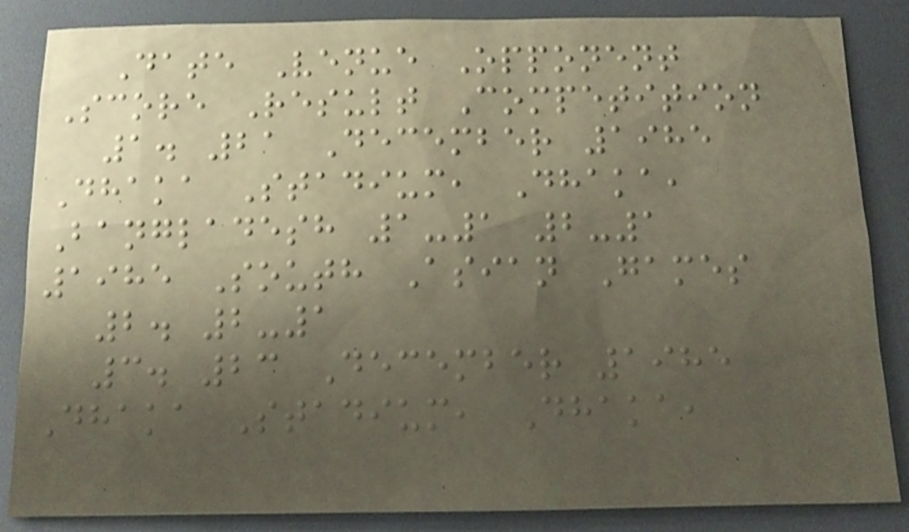Date Venue Opponent
Score Result Competition
1. 21 December 1985
Dhaka Stadium, Dhaka,
Bangladesh 1-1 2-1
1985 South Asian Games
2. 2-1
3. 23 December 1985
Dhaka Stadium, Dhaka,
